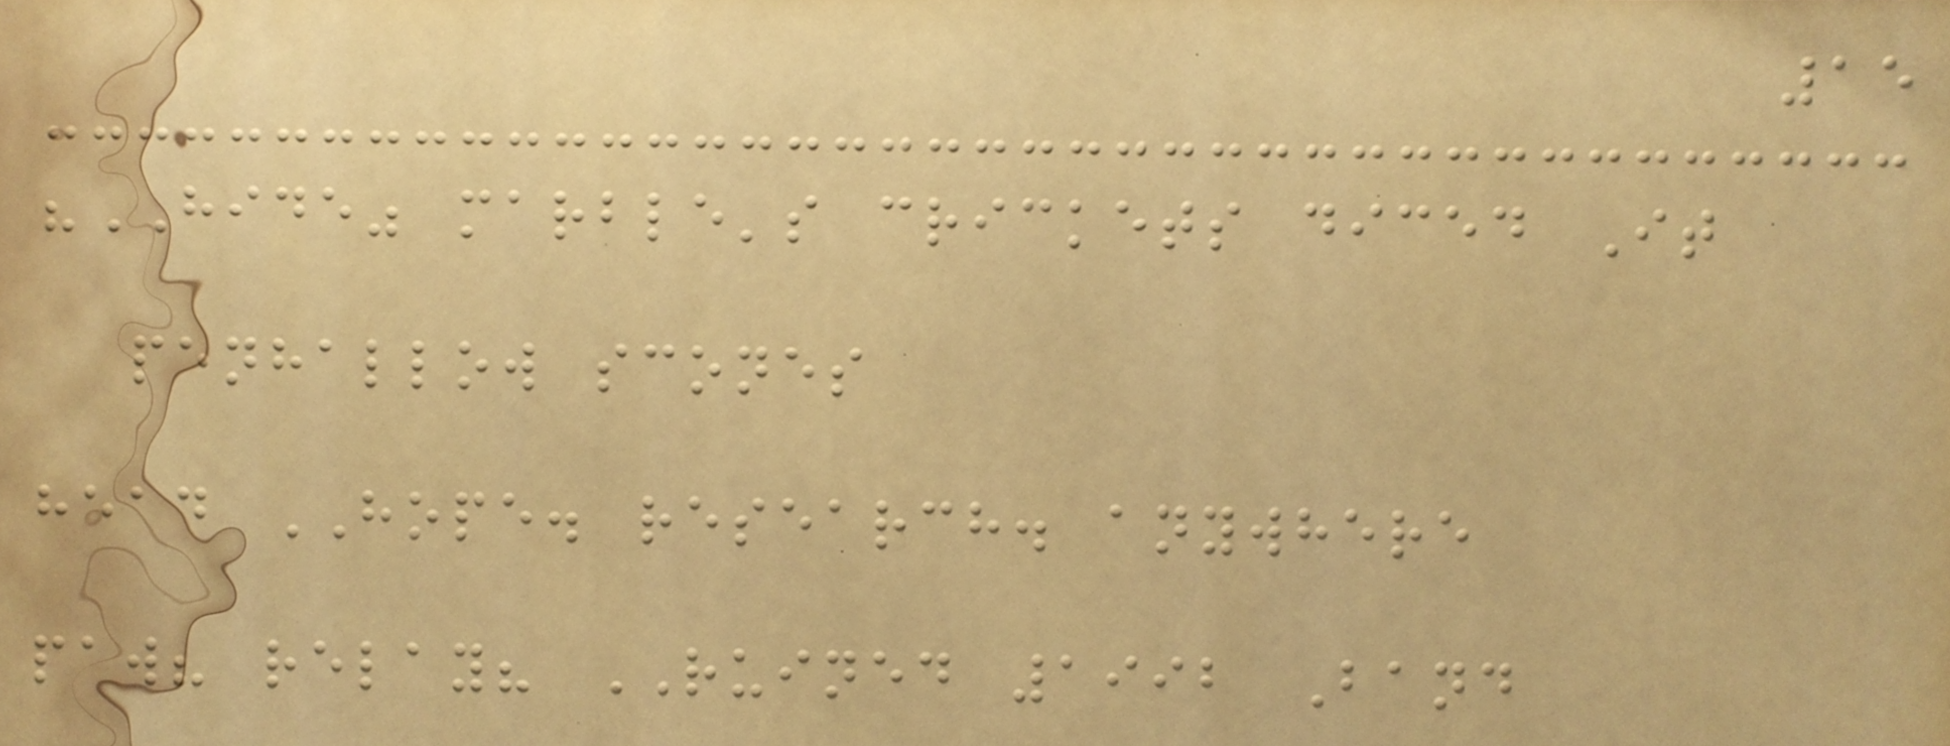15
"HIDE" marble's crickets diced It
penhallow scones
head HOPE. research. anywhere
paw? relay? RUINED 1992 Band
